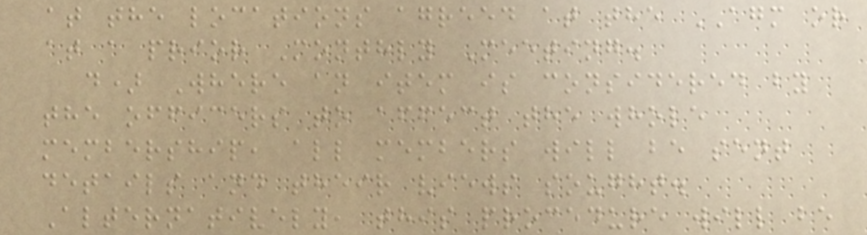at the locations agreed at the AGM or
at a prior Monthly Meeting.
d) Where an item is considered by
the officers to affect the whole
membership, all members will be sent
details and their views sought.
Alternatively, this procedure will be
